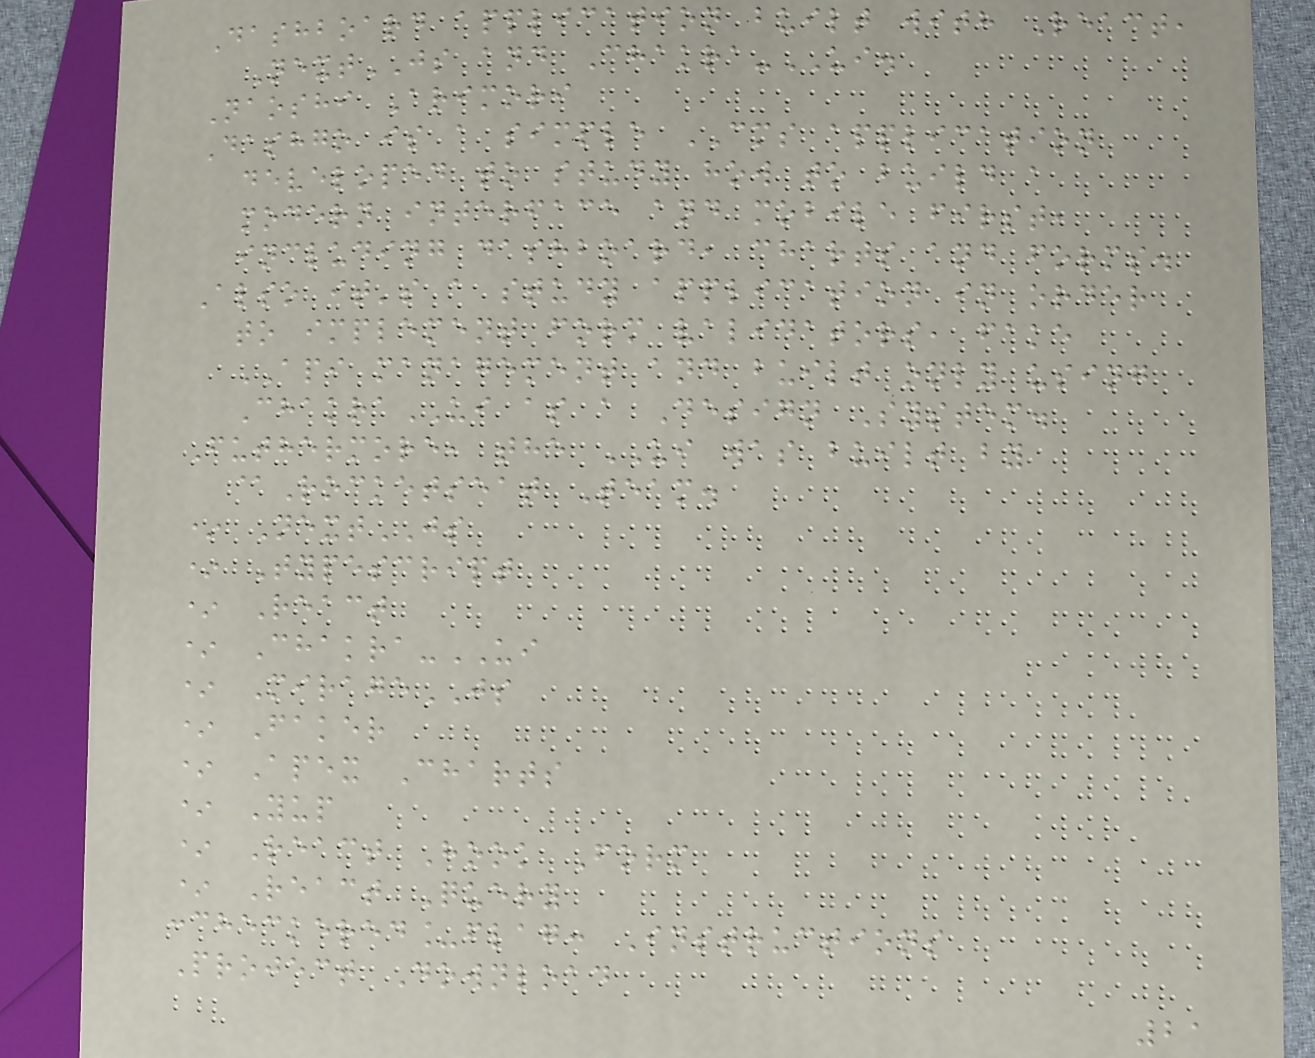Dashboard application built with React,
NextJS and Chakra-UI.
Naoshi Arimori
Dashgo is a simple CMS application
developed to study how to build a
modern interface and mobile first,
including dashboard, charts and forms.
Also it's a study application in order
to implement form validators, fake
API management and built only using
ChakraUI as a Design System.
Futhermore, the UI was built by
@Rocketseat Team.
* NextJS
* Typescript
* React
* Chakra-UI
* MirageJS
* Faker
* Apex Charts
* Yup
* React Hook Form
* React Query
:checkered_flag: Instructions
Project Download
21
